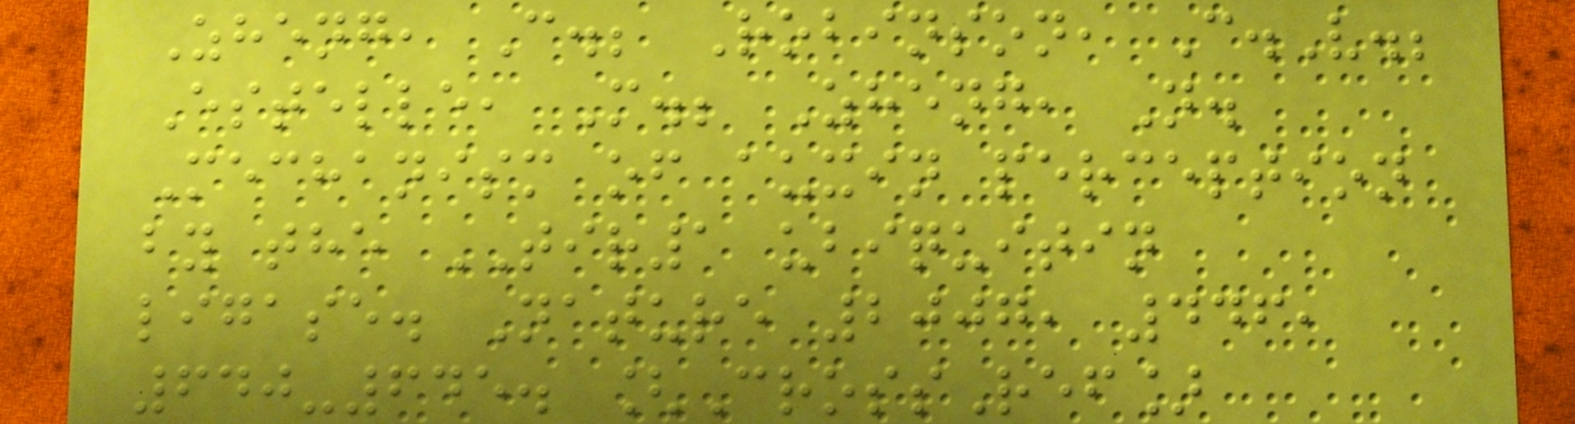Zheng, C.; Robinson, C.V.;
Estelle, M.; Zheng, N.
Mechanism of auxin perception
by the TIR1 ubiquitin
ligase. Nature 2007, 446,
640-645. [CrossRef]
